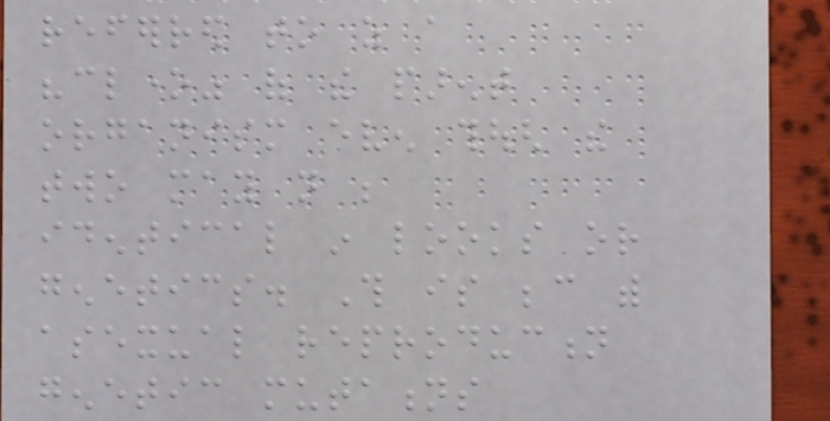referred to as a
"clone" of the parent
organism even though the
two may not be
identical in looks or
genetics. This is because with
asexual reproduction
genetic mutations
